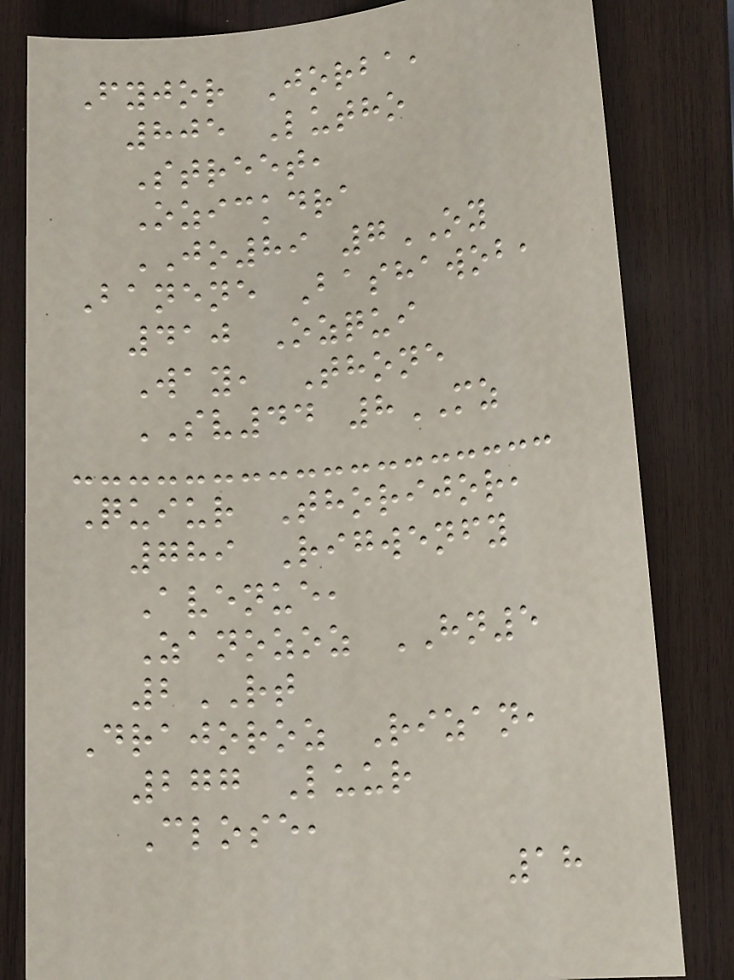Fyjor Jorba,
805 Lutho
Street,
Ozickdra
JO89 7OY
Banene Bashawob,
410 Ozqui
Way, Thone
SV44 8MZ
Quiur Thorijor,
789 Rigwenfy
Avenue,
Zanozoz HN5
2RT
Drajoroz Rizan,
277 Luur
Close,
18
